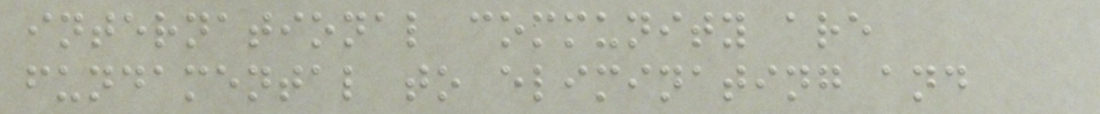international community are
fundamental to eliminating and
